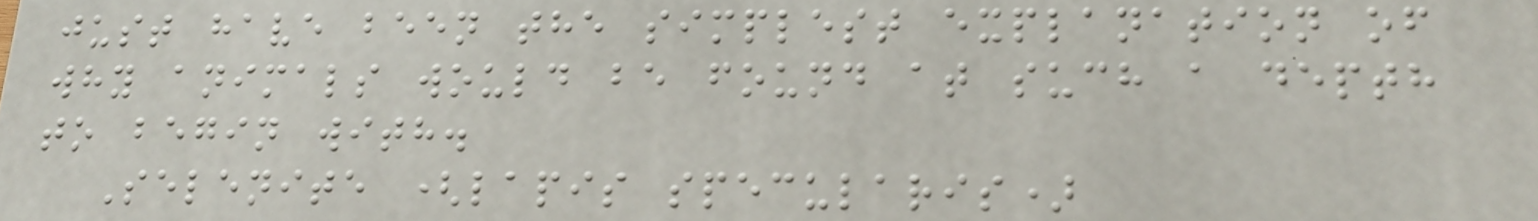just have been the simplest explanation of
why animals would be found at such a depth
to begin with.
Selenite (lapis specularis)
